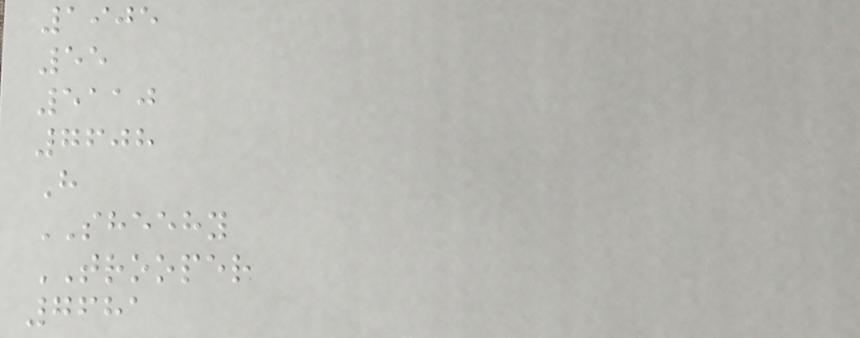1905
55
5110
7608
H
SHEEHY
TROOPER
7681
